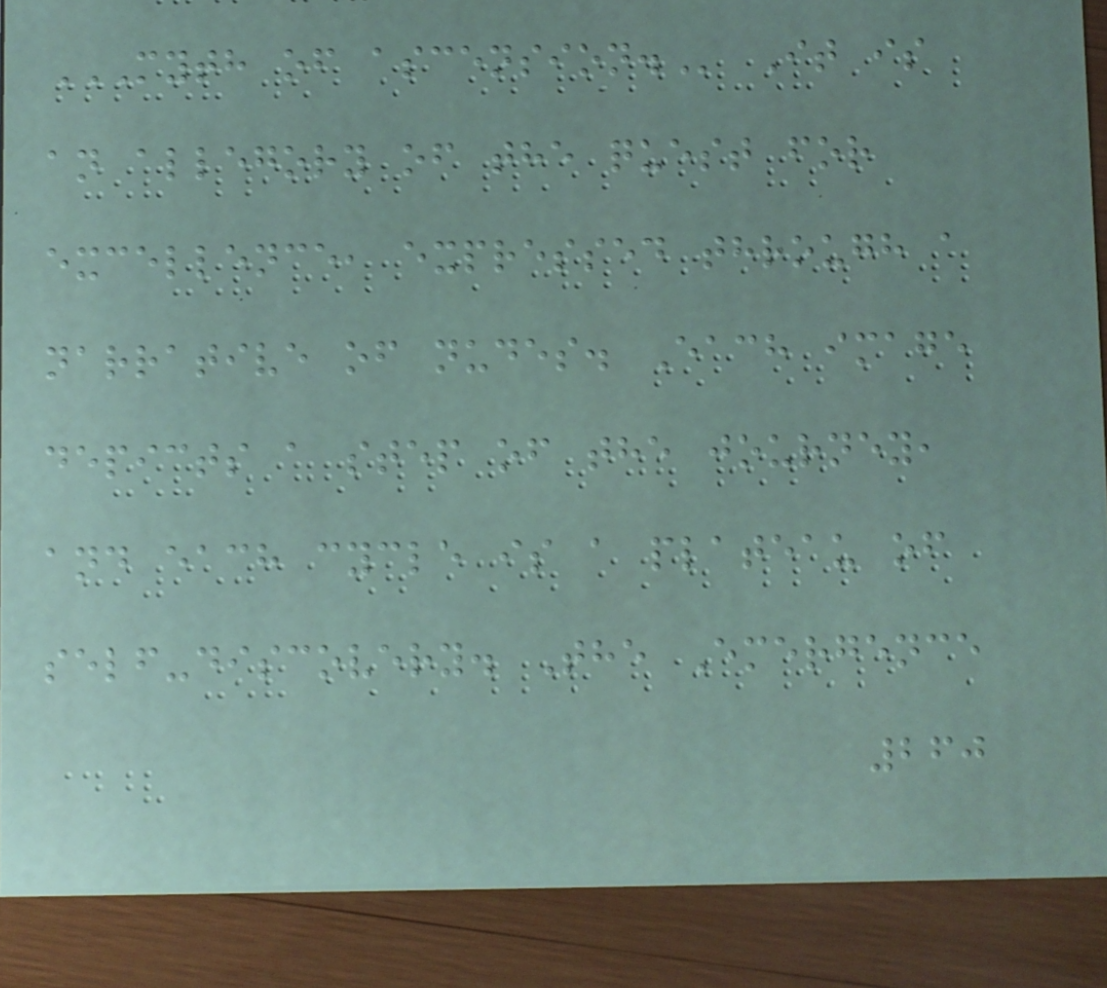MYTH OF ASCENSION. It is
an allegory of the quest for
excellence, expressed through a
narrative of nudes. Each image
depicts a step of the journey,
and each cycle is a plateau of
self-discovery. The Emergence
260
